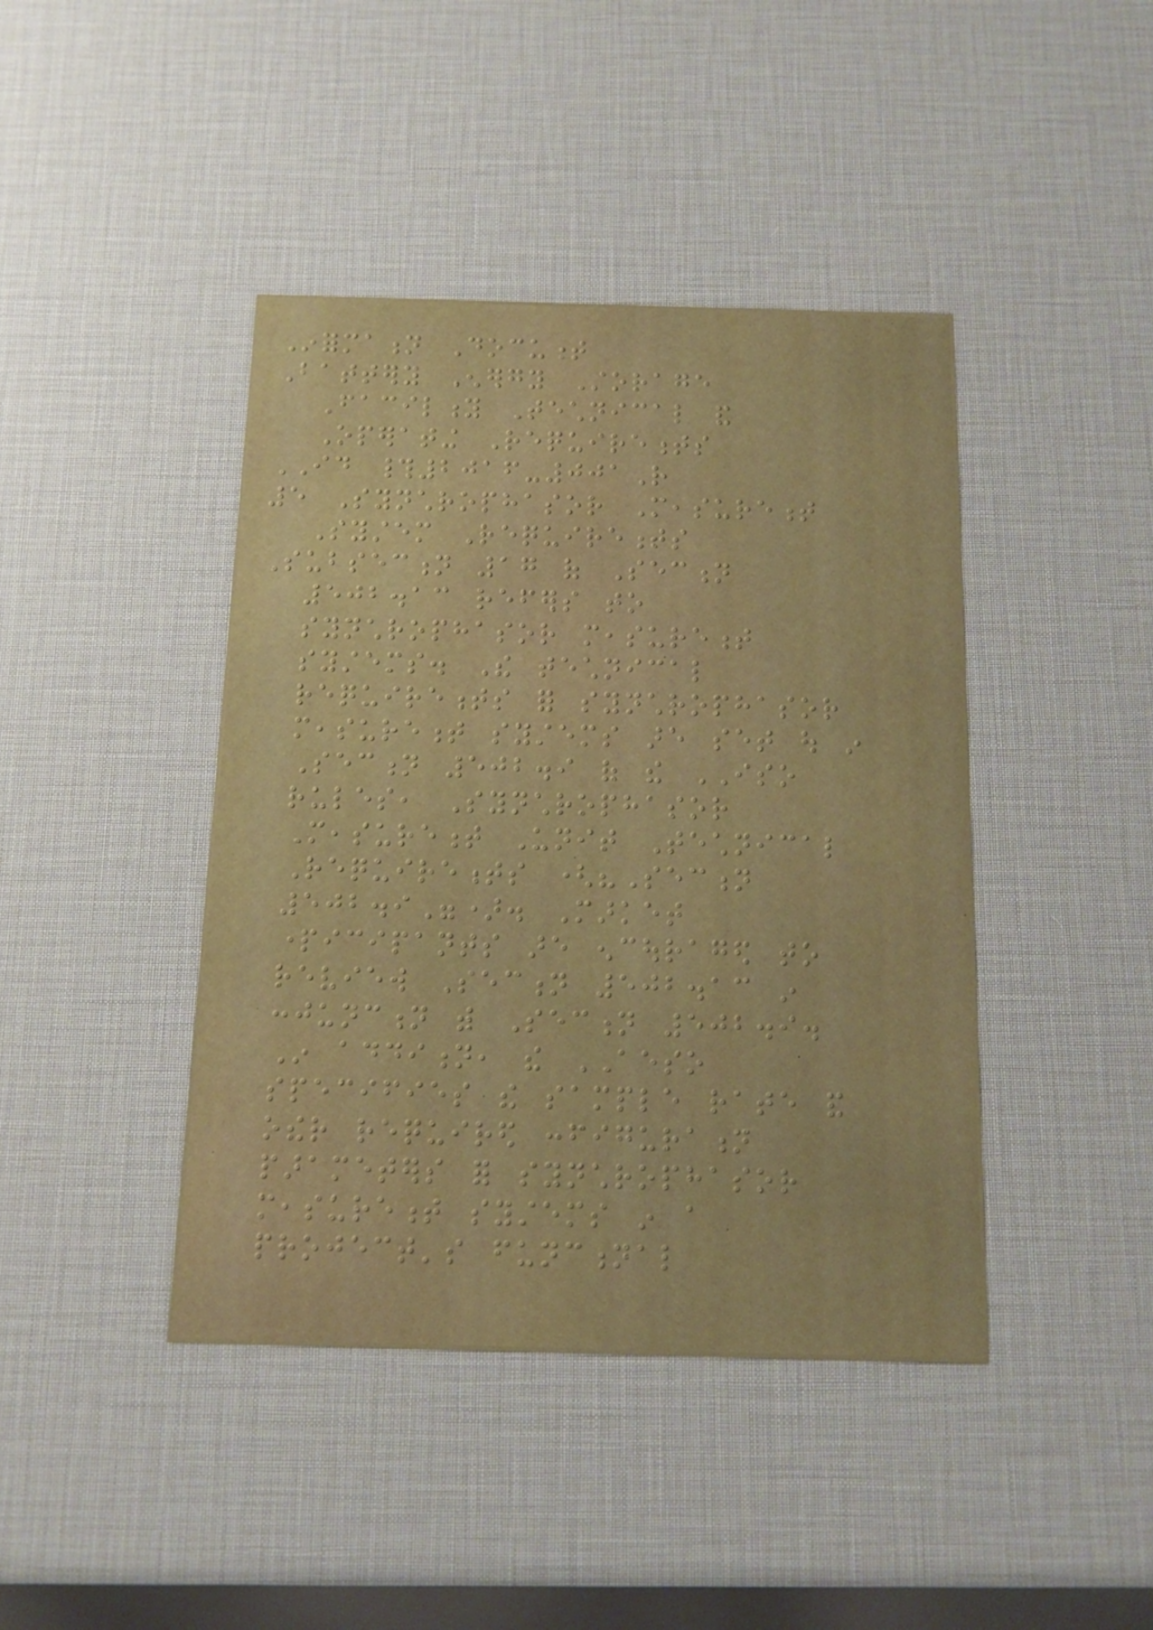Information Document
Battery Energy Storage
Facility Technical and
Operating Requirements
ID #2016-001R
5 Synchrophasor Measurement
System Requirements
Subsection 17 of Section
502.13 refers to
synchrophasor measurement
systems. The technical
requirements for synchrophasor
measurement systems are set out in
Section 502.9 of the ISO
rules, Synchrophasor
Measurement Unit Technical
Requirements ("Section
502.9"). Market
participants are encouraged to
review Section 502.13 in
conjunction with Section 502.9.
In addition, the AESO
specifies the sample rate and
other required configuration
parameters for synchrophasor
measurement systems in a
project's functional
